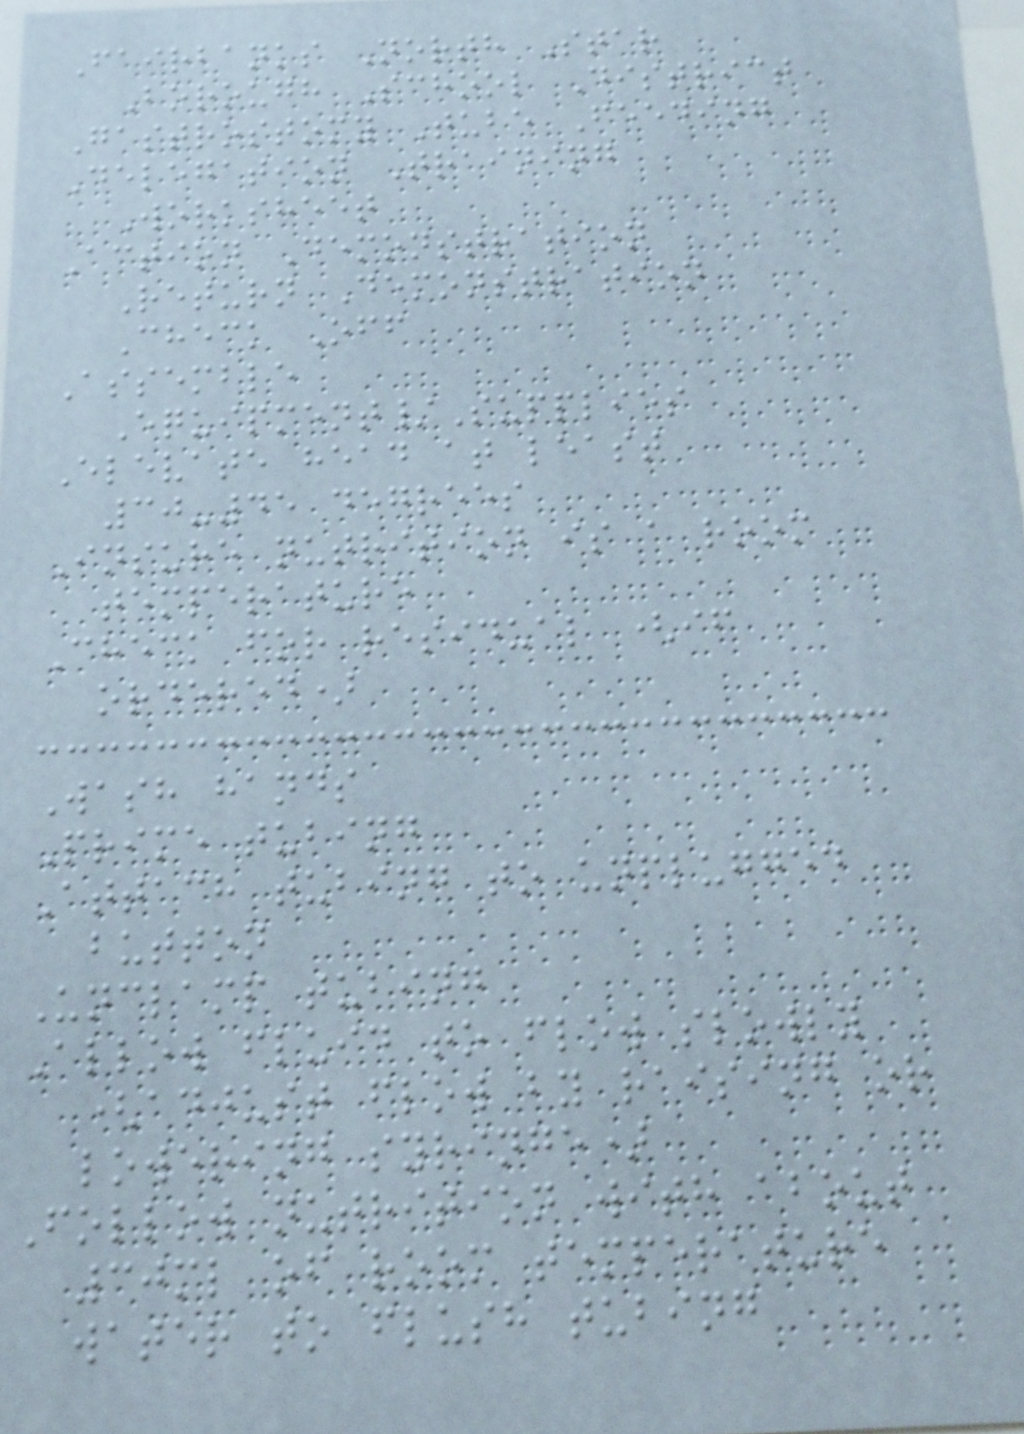Fairbanks North Star
Borough School District
Gastrostomy Tube Feeding
Delegation Training
Worksheet
Action Demonstration
Return Demonstration
Check Off
Assemble
Equipment/Supplies
Elevate head at least
30-45 degrees
Insure nutrition is a room
temperature
Check for residual (if
ordered)
Wash hands
Prime tubing
Attach tubing to unplugged
button
Unclamp tubing
Allow fluid to flow slowly
(adjust flow by raising or
lowering syringe)
Follow nutrition with about
30ml of room temperature
water to flush tubing
